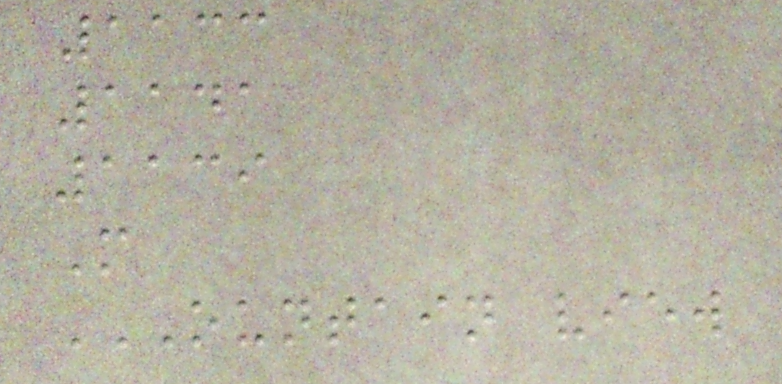1133
1141
1139
M
OUNTAIN VIEW
